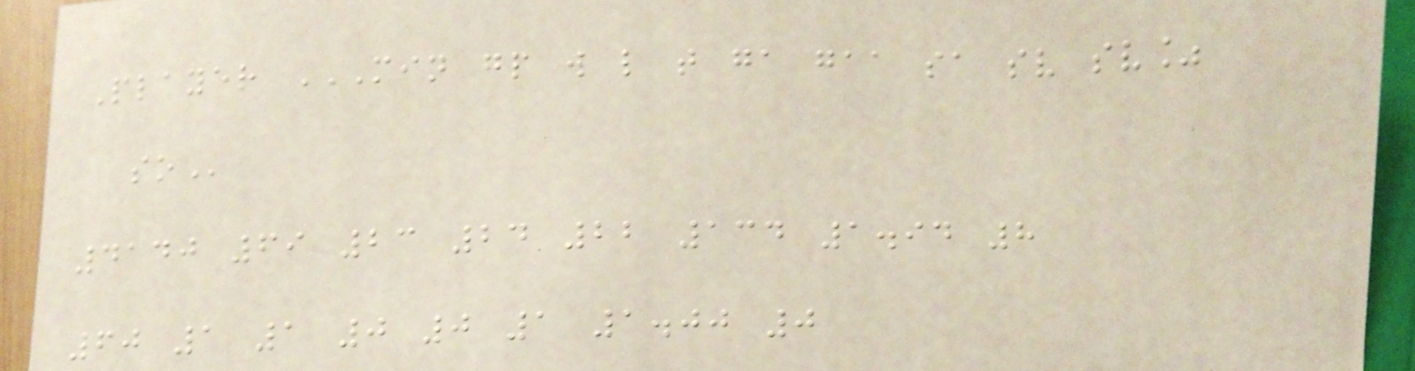Player MIN GP W L T GA GAA SA SV SV%
SO
4140 69 23 24 22 134 1.94 8
60 1 1 0 0 1 1.00 0
